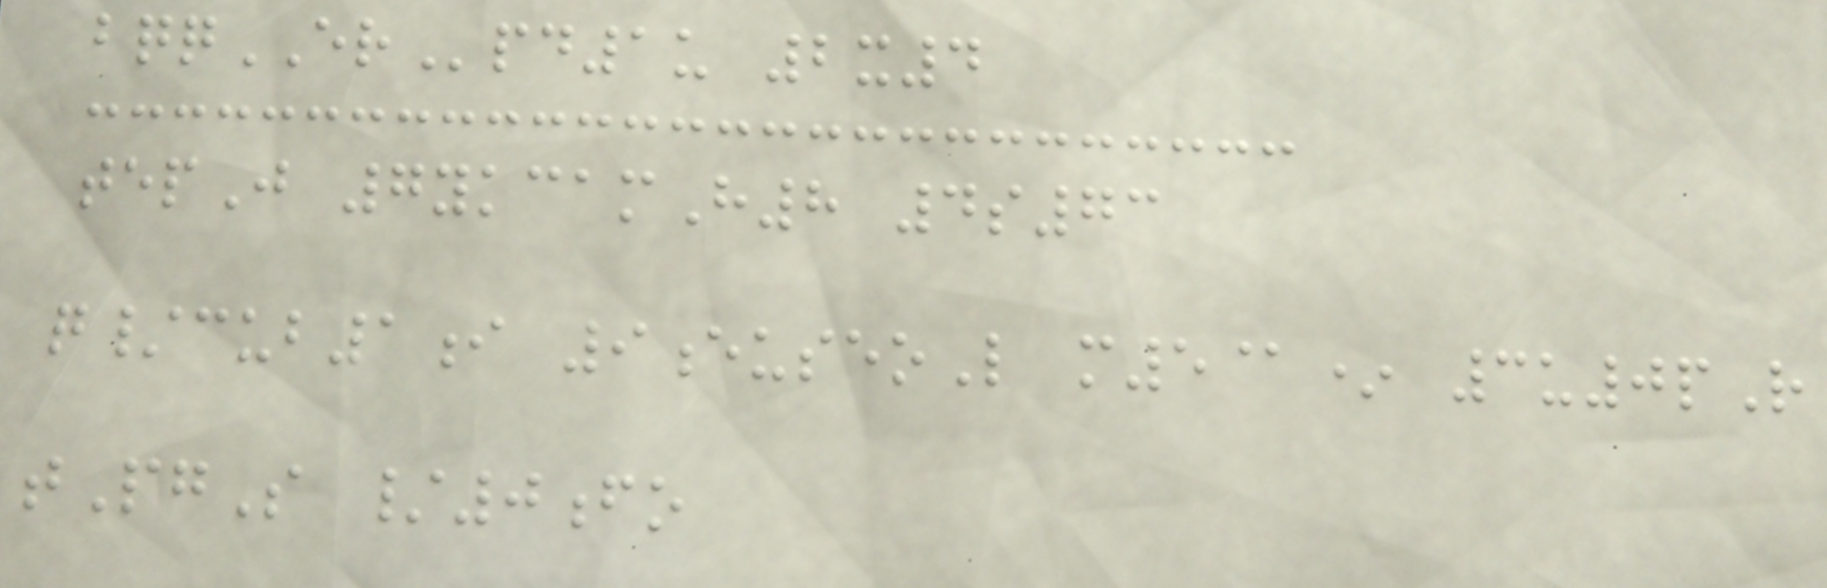bqqERpd1u 2x4
tepJ 7ykcamH8 4s73
q/cub1i 9euseoL m5@* 3u0pR
tPgS /0fo
